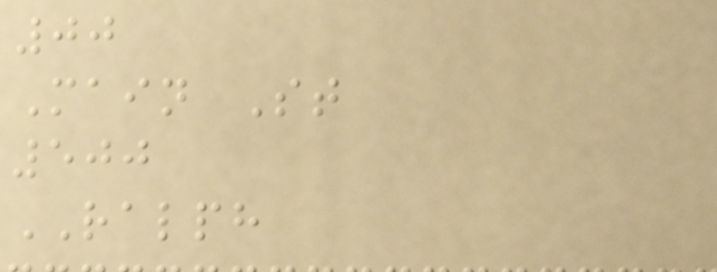00
Main St
500
RALPH
